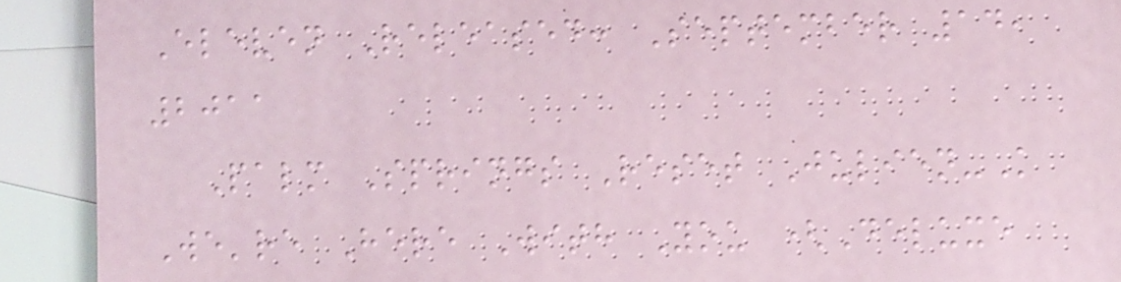Eleven Released: September 14,
2011
Palm Springs Reset Julien-K
We're Here With You (Deluxe
